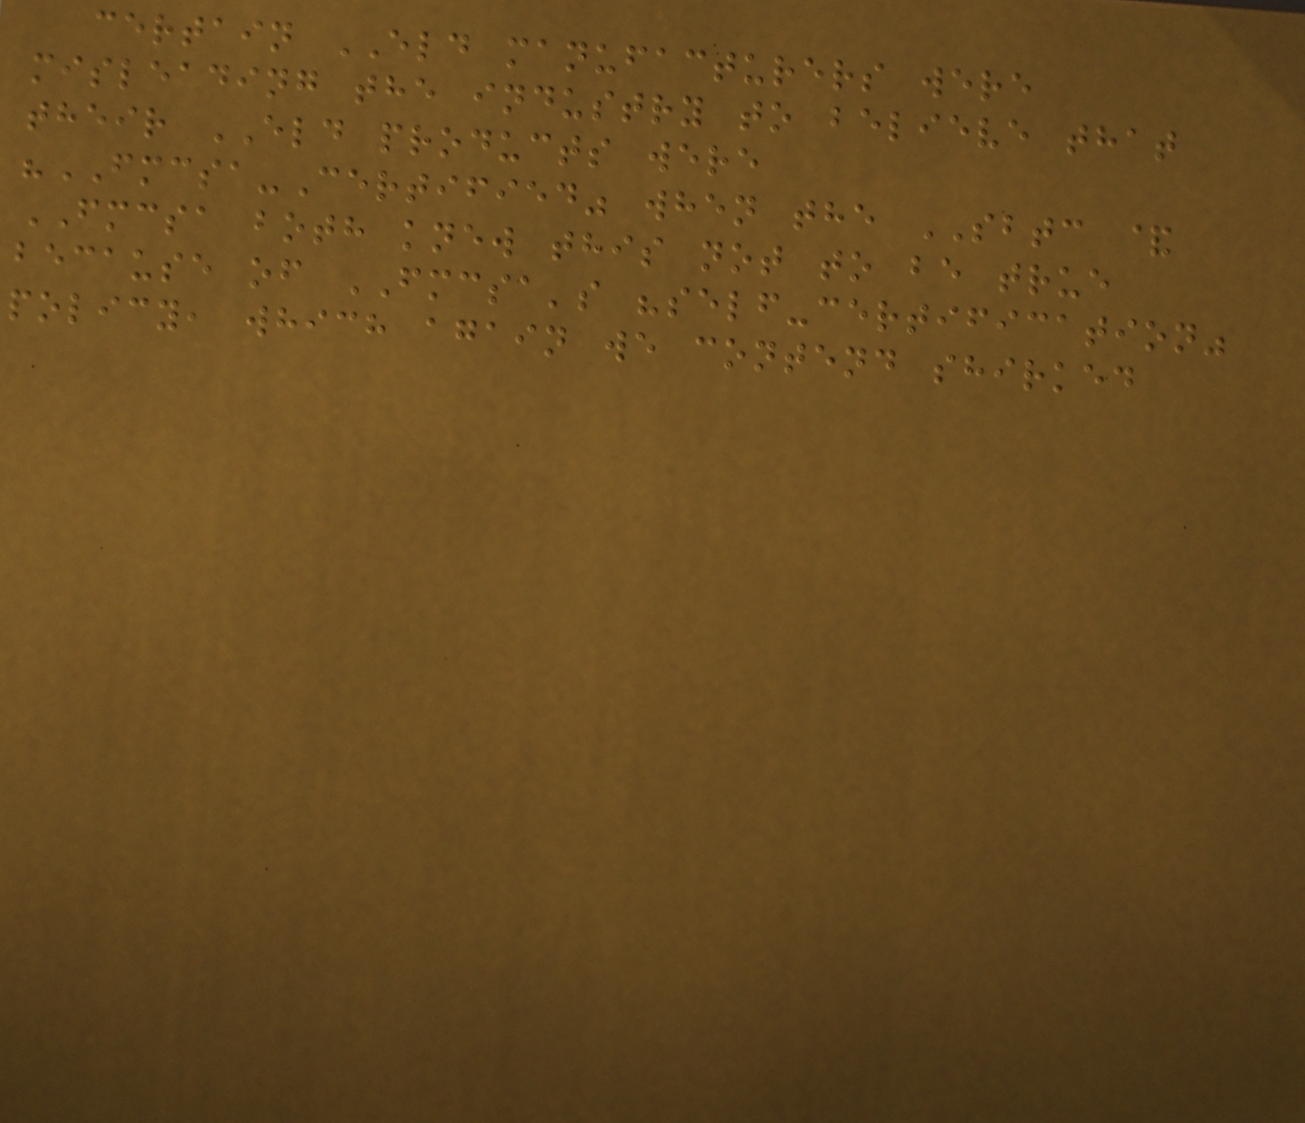certain ELD manufacturers were
misleading the industry to believe that
their ELD products were
"FMCSA-Certified" when the SBTC &
FMCSA both knew this not to be true
because of FMCSA's "self-certification"
policy, which again we contend shirked
